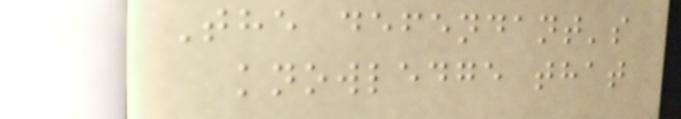The defendant's
knowledge that
